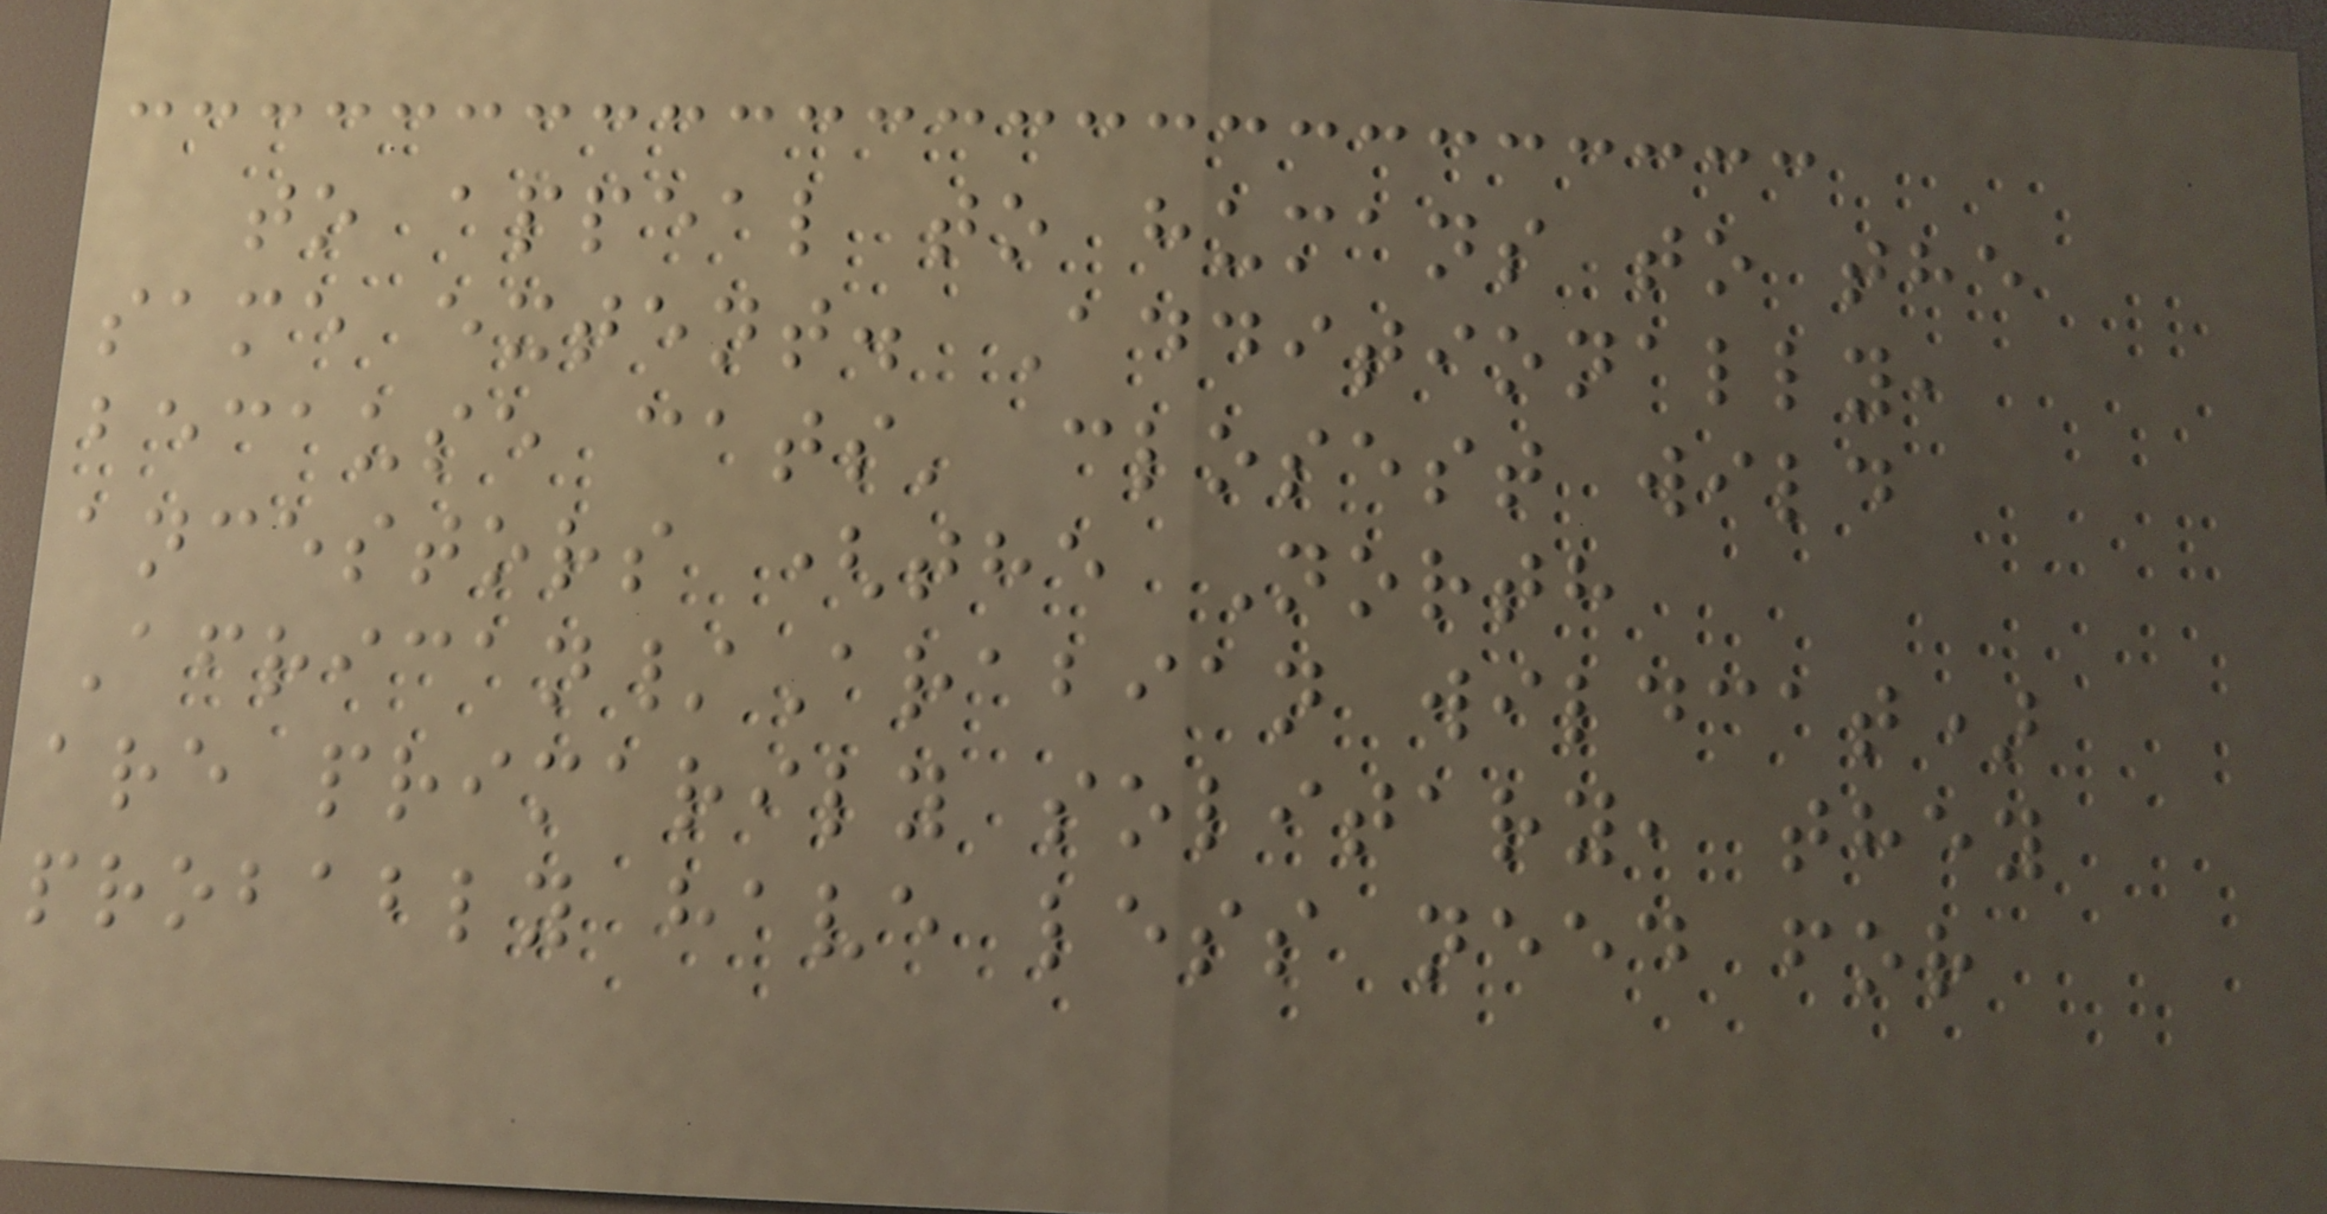to appeal to humans to the
same extent. Additionally,
because cats' closest wild
ancestors (the North
African/Arabian wildcat)
are primarily solitary, they
probably have less need for
